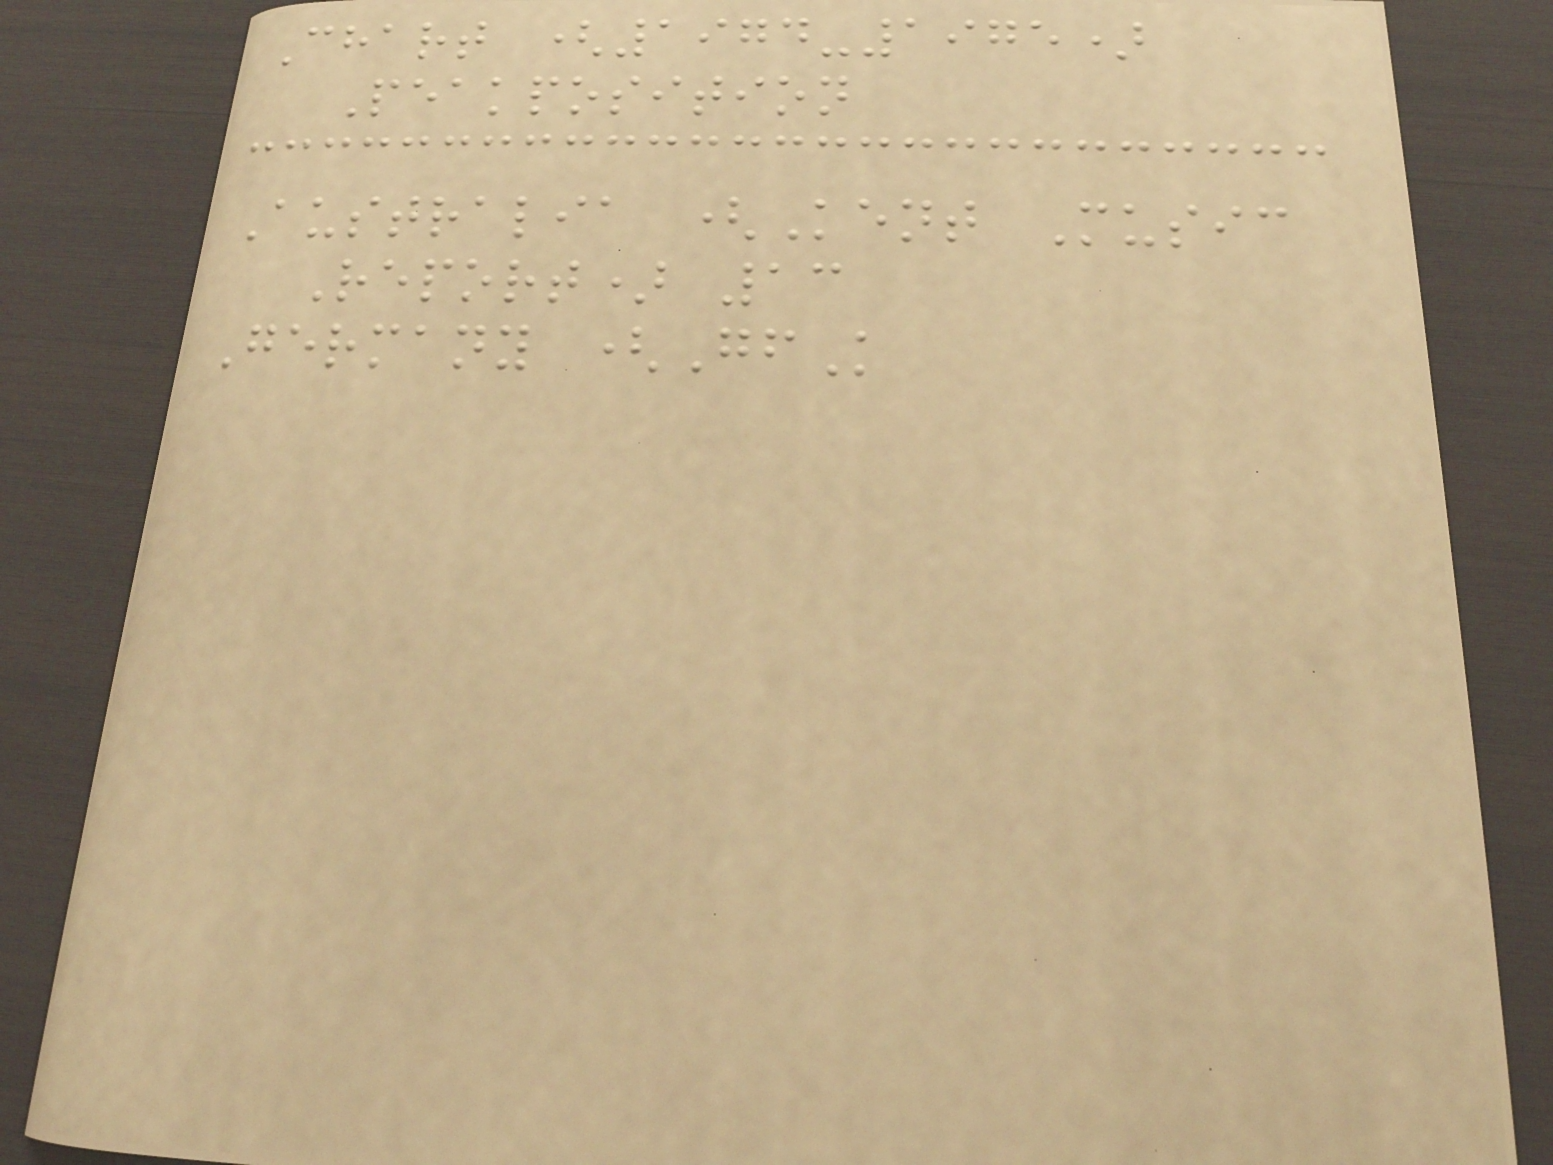Chart (1974-1975)
Peakposition
Australia (Kent Music
Report) 13
Germany (GfK
